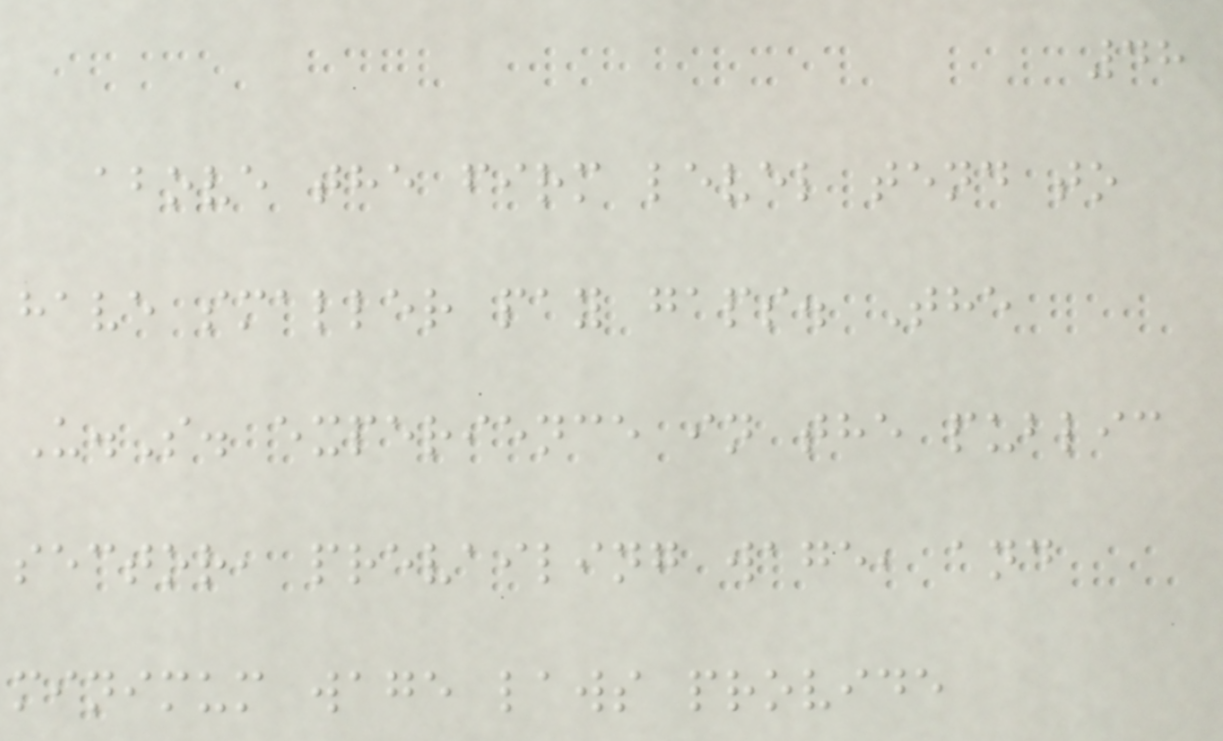48
above the firm level tend to
have smaller pay gaps. The
U.S. experience in the public
sector, prevailing wage, and
minimum wage laws provide
